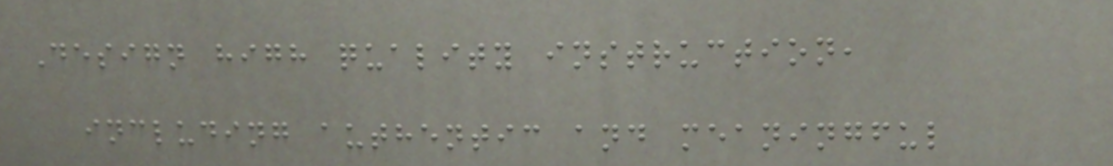Design high quality instruction,
including authentic and meaningful
